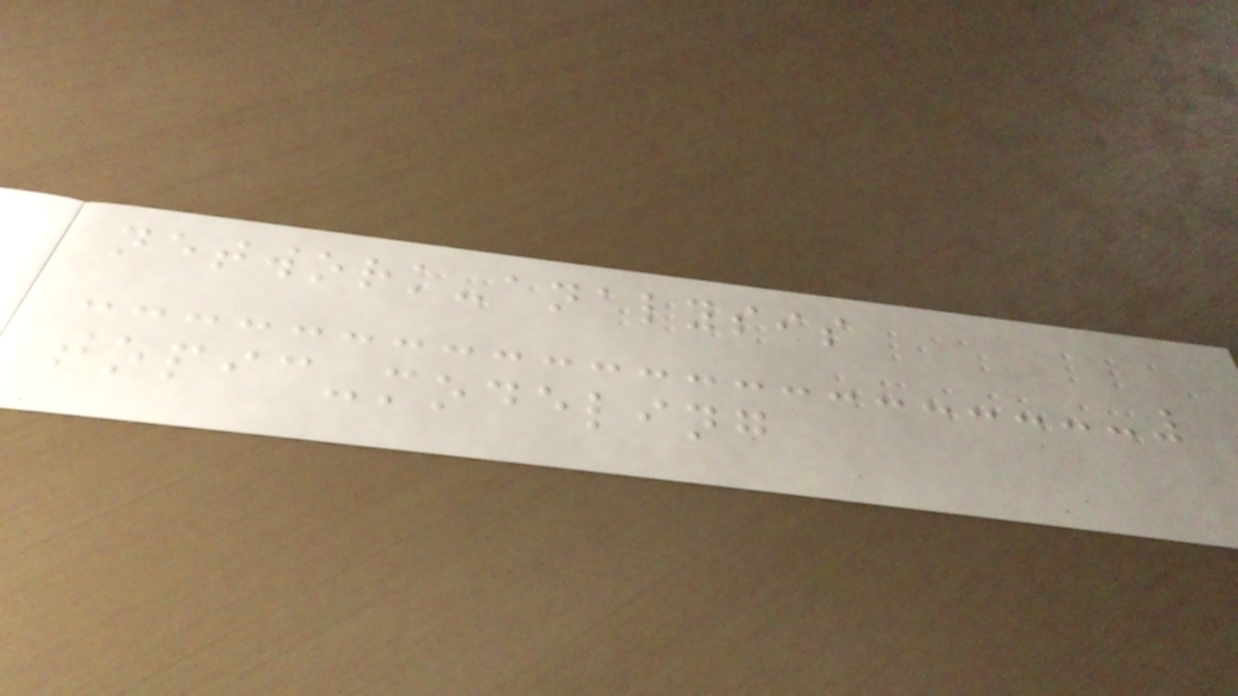network-analysis
topic-modeling
